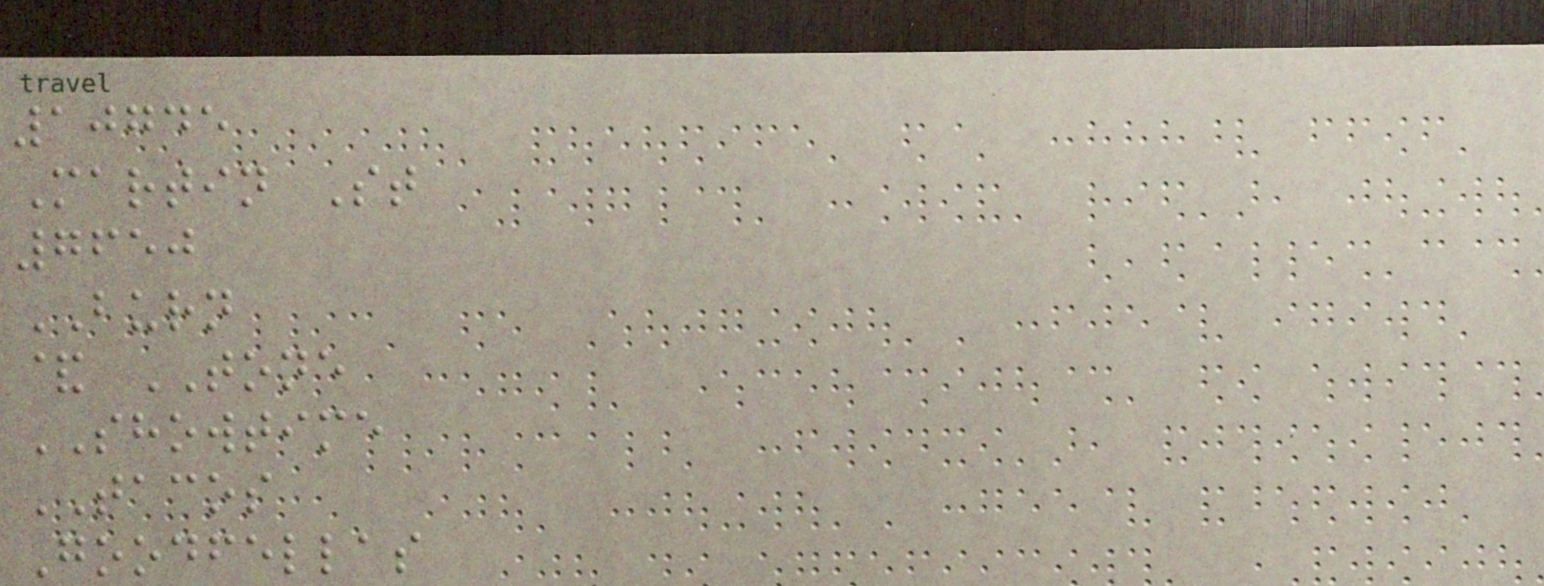10745
Martin St
7650
BURN
& TONE
SHOWTIME
TACOS
Goodfellas
